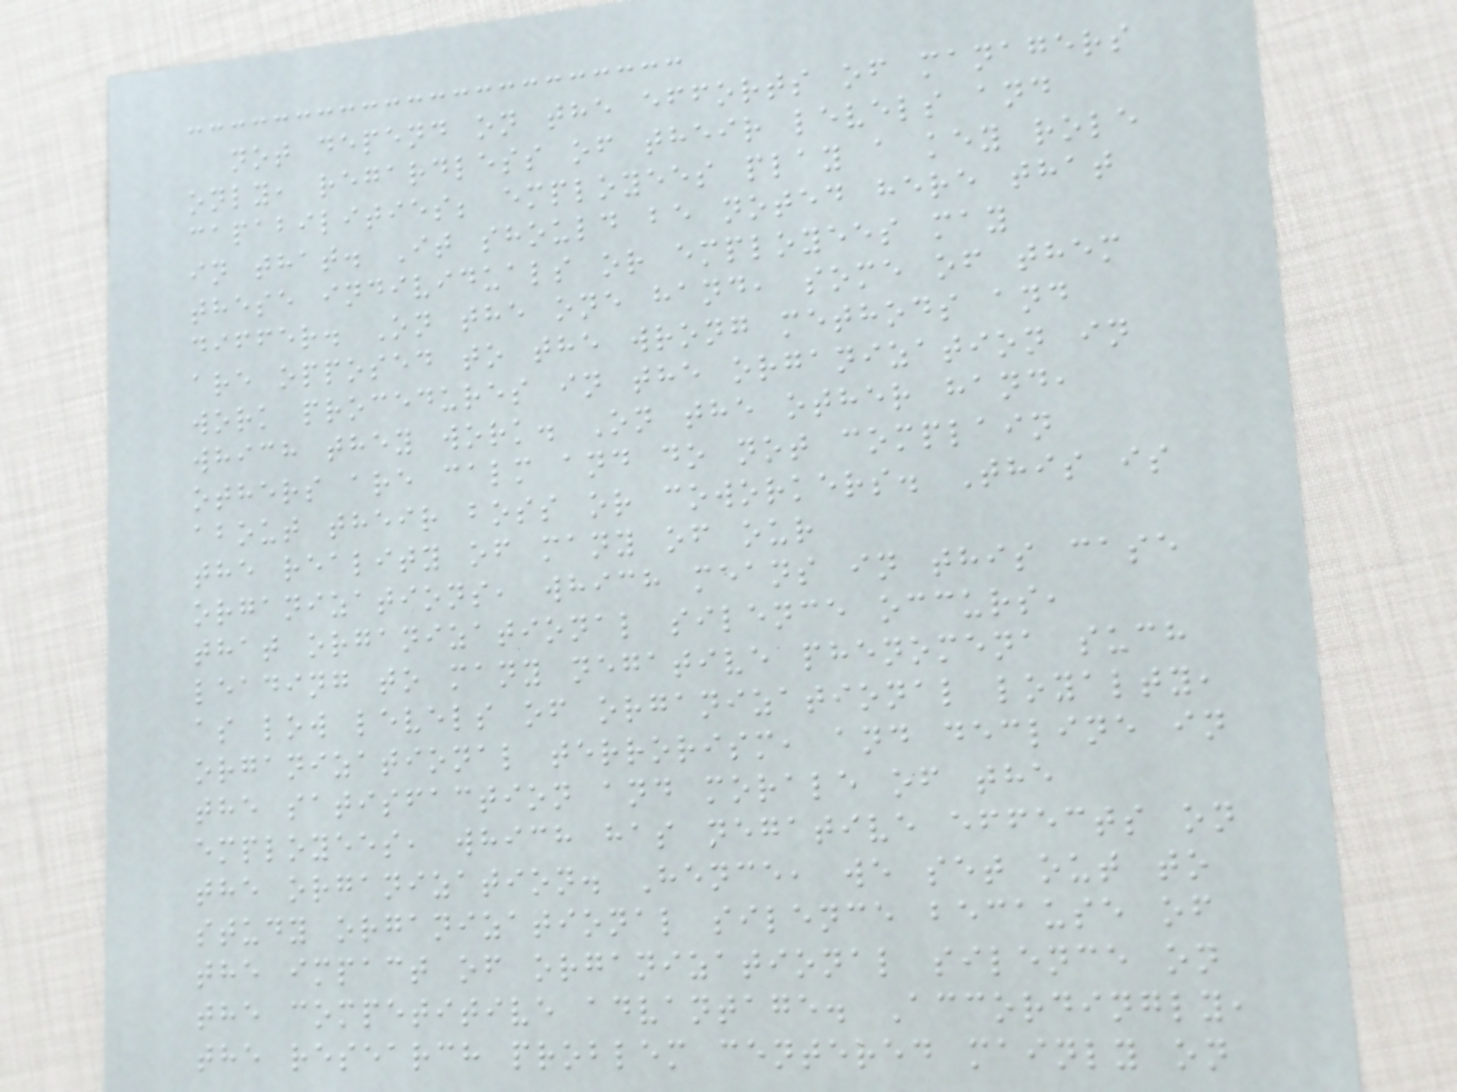not depend on the efforts of managers
only, regardless of their levels and
capabilities; employees play a key role
in that. It should be noted here that
these individuals or employees may
differ. On the one hand, some of them
are opposed to the wrong methods and
work procedures in the organization in
which they work. On the other hand,
others are calm and do not complain
about their boss or coworkers. This is
the reality of many of our
organizations, which means in this case
that organizational silence occurs,
leading to many negative phenomena such
as low levels of organizational loyalty,
organizational terrorism, and decline in
the satisfaction and morale of the
employees, which has negative effects on
the organization. Hence, we set out to
study organizational silence because of
the impact of organizational silence on
the competitive advantage. Accordingly,
the research problem centered mainly on
